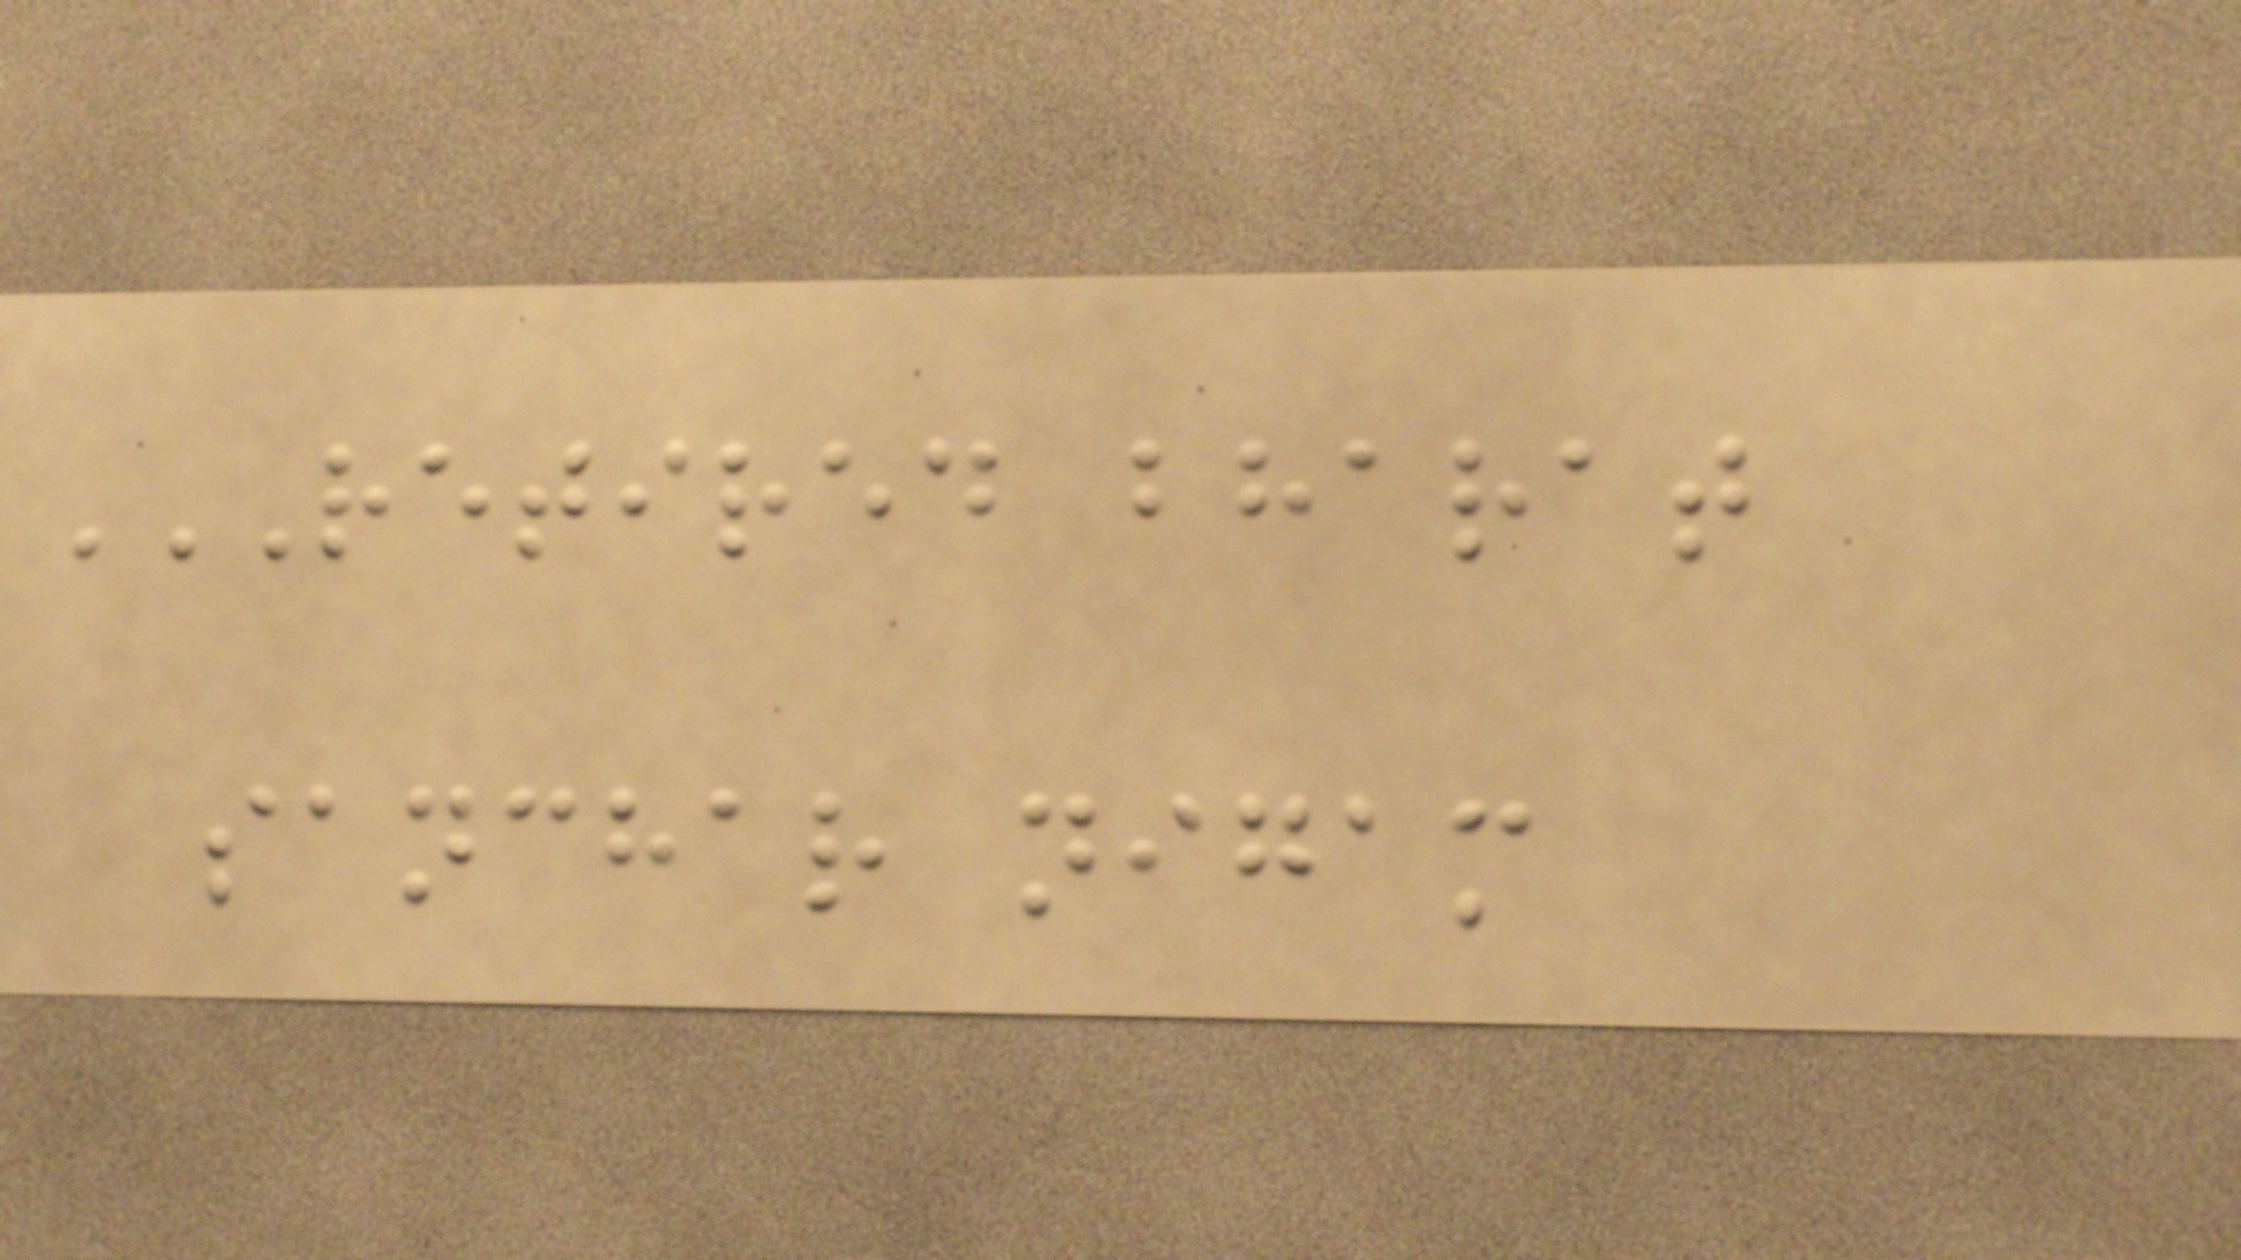RETIRED BHARAT
SANCHAR NIGAM
